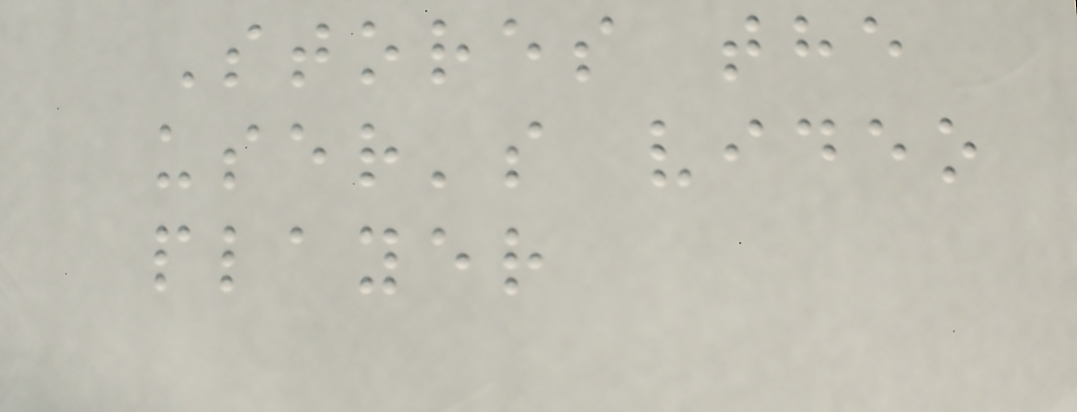Stores the
user's video
player
